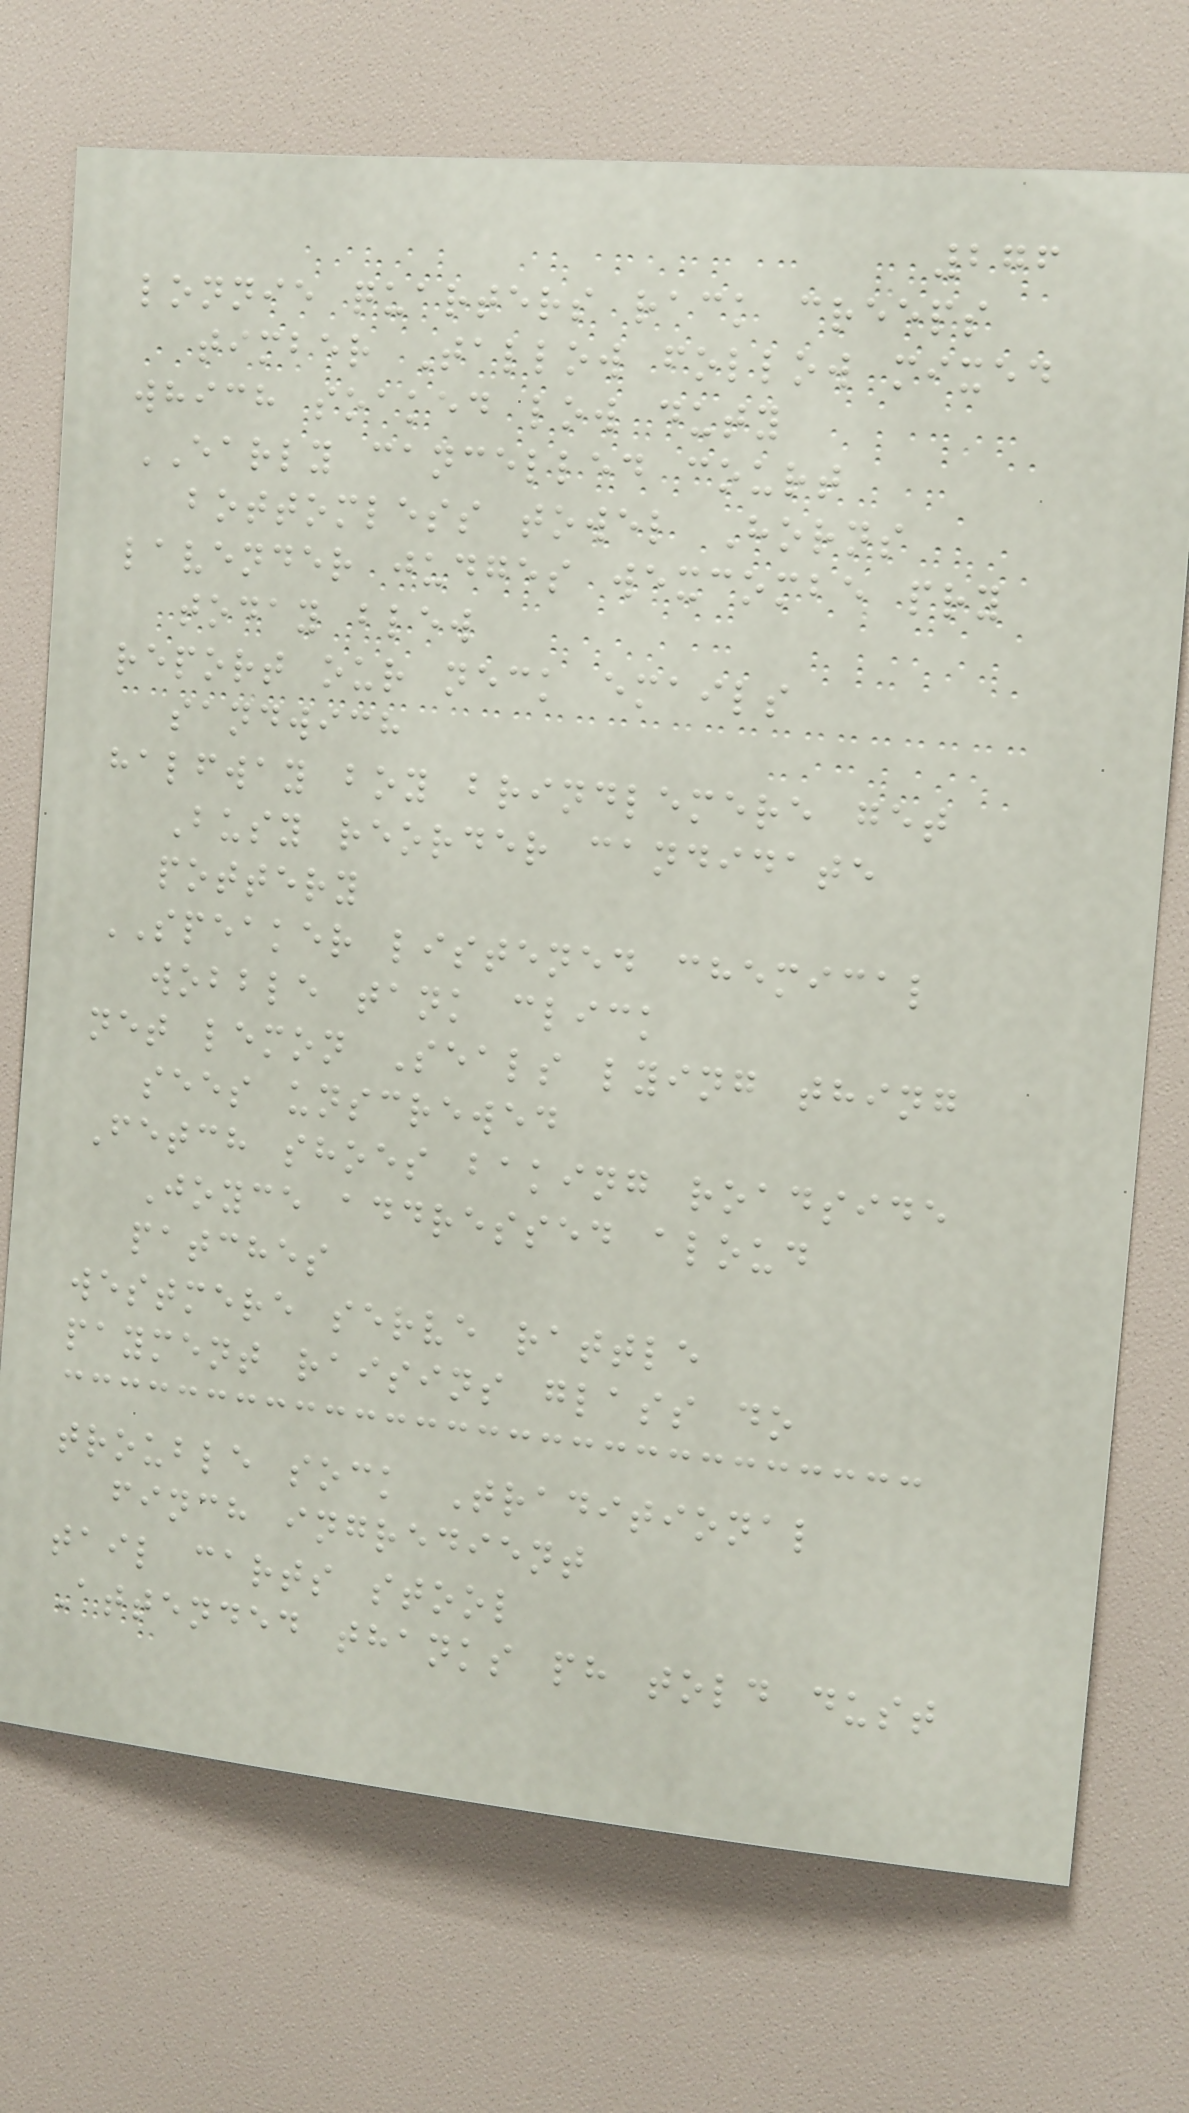276
lonnie quarters rack creeps
timber Tallow follow mixed
which soaked low duty
EARLY cancelled court
bottomless towel Horns
lavender judges wexcombe pry
today blew
report our neck emails
sandwich
halfway boy brindlemere get
Busy reorder candidate
pottery
SPEAKER listened chemical
wobble tank click
net lemon Seals lying thing
sees unscrewed
Fetch shoes baking roadside
Joyce addressed aloud
patches
westmere serve rattle
payment raisins glass do
trouble sock Traditional
finch ingredient
tail carts stool
Attended thanks ph told dust
